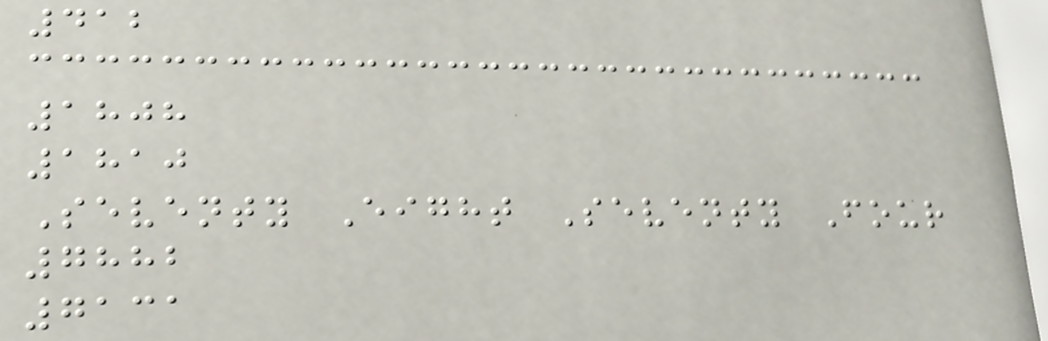412
1808
1810
Seventy Eight Seventy Four
7882
7131
